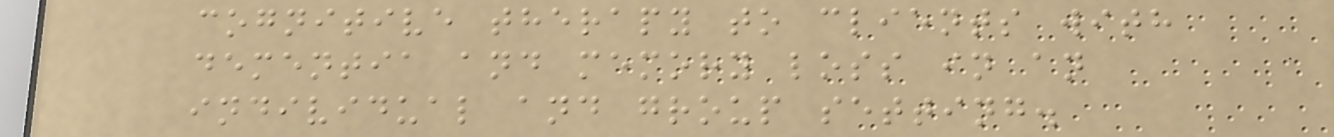cognitive therapy to clients with
dementia and memory loss in an
individual and group setting.
